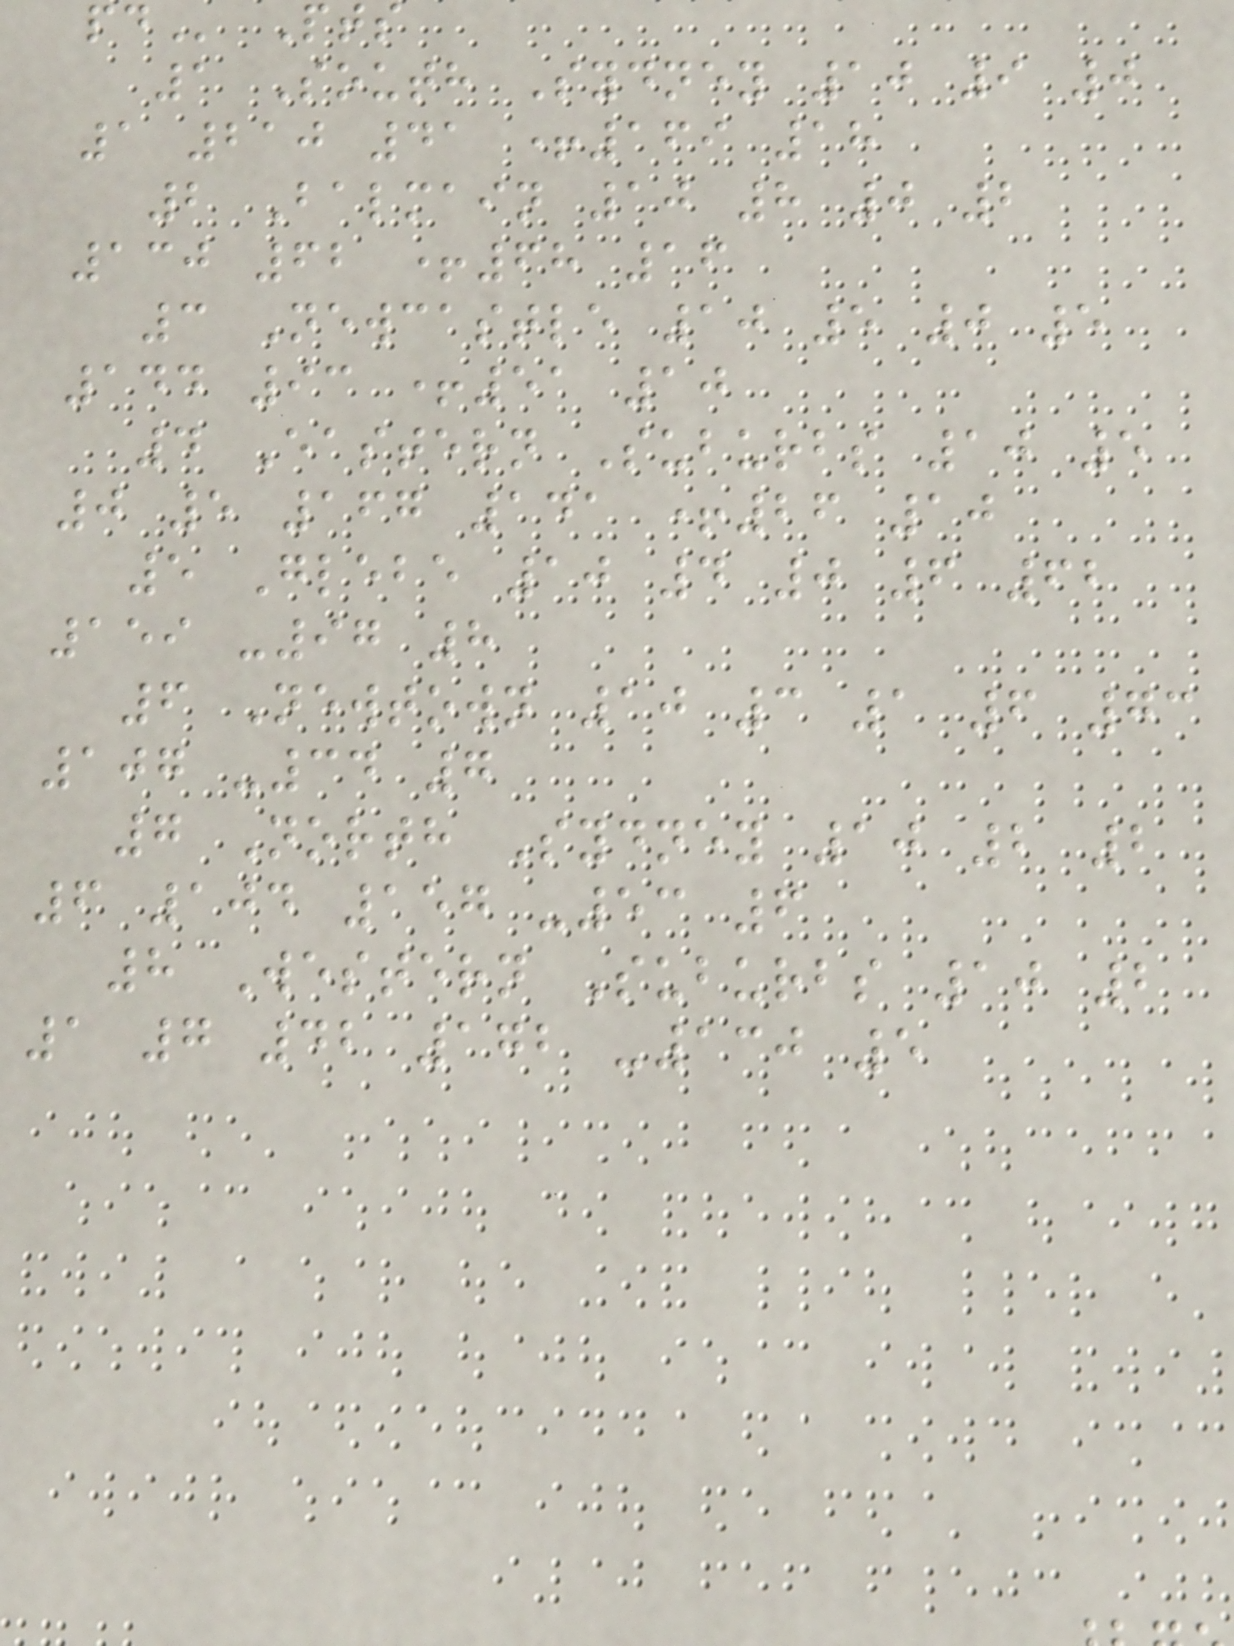Pts
1 South Sydney 10 9 0
1 210 41 +169 18
2 Balmain 10 8 0 2
130 62 +68 16
3 Newcastle 10 5 0 5
144 93 +51 10
4 Eastern Suburbs 10 5
0 5 167 141 +26 10
5 Glebe 10 4 0 6 62
159 -97 8
6 Newtown 10 3 1 6 73
107 -34 7
7 North Sydney 10 2 2
6 104 157 -53 6
8 Western Suburbs 10 2
1 7 42 172 -130 5
